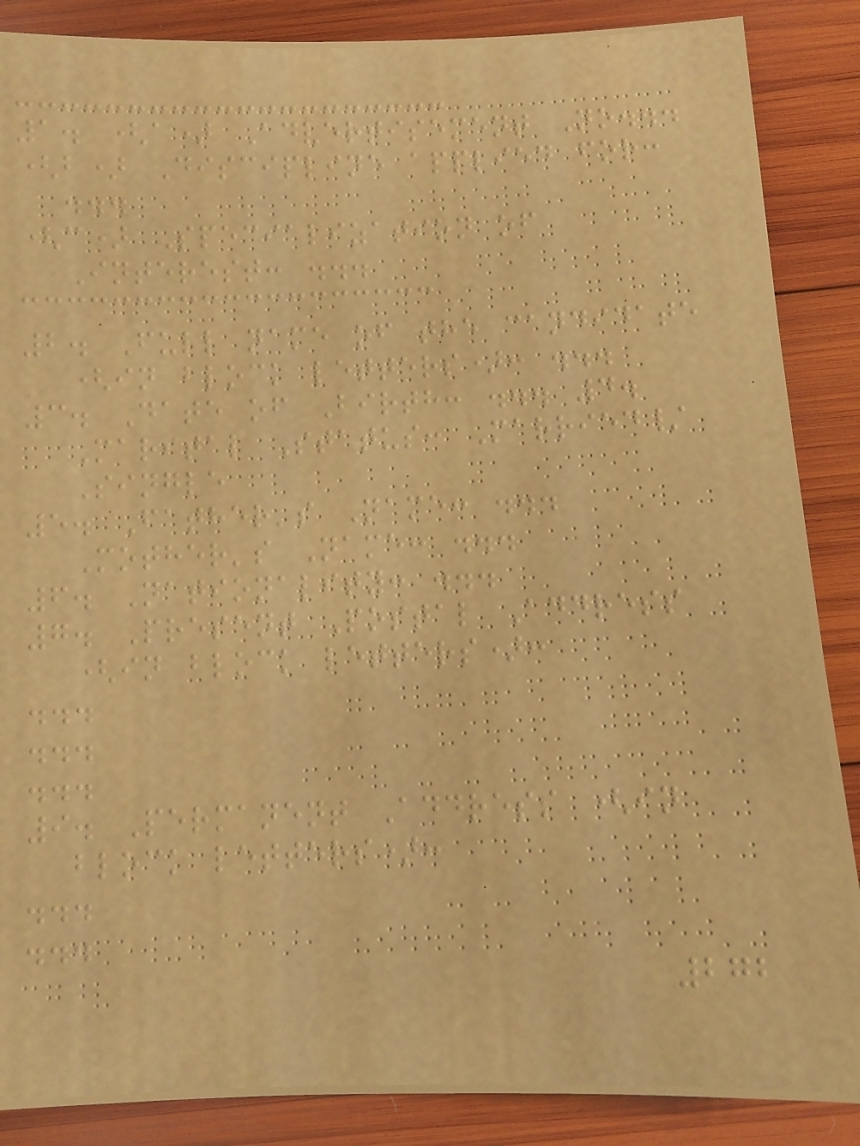1. (a) Advertisement No...
(b) Discipline applied for:
...
(c) Specialization of
Interest: ...
2. Full name of the candidate
(in block letters): ...
3. Date of Birth: ... 4.
Marital Status: Married/
Single
5. Father's Name: ...
Mother's Name: ...
6. Nationality: ...
7. Present Postal Address
(in block letters):
...
...
...
9. Permanent Address (in
block letters):
...
...
272
